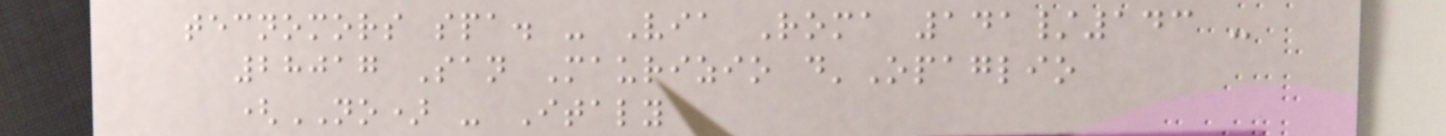tecnomors spa. - Via Roma 141/143 -
28017 San Maurizio d'Opaglio
(NO) - Italy
